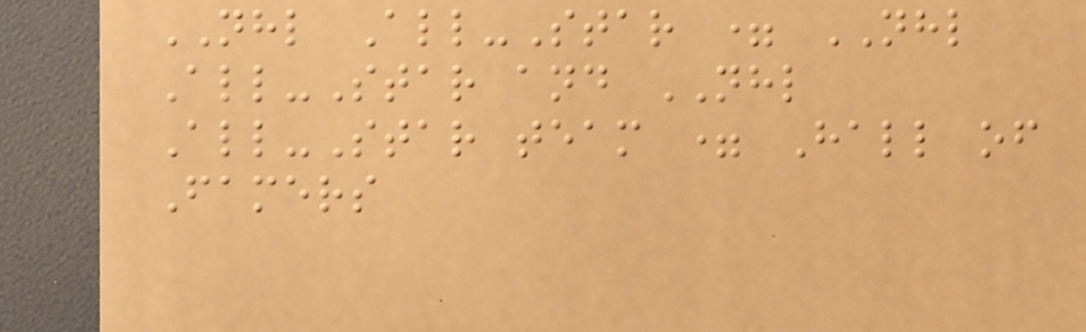NHL All-Star = NHL
All-Star and NHL
All-Star team = Hall of
Famers
